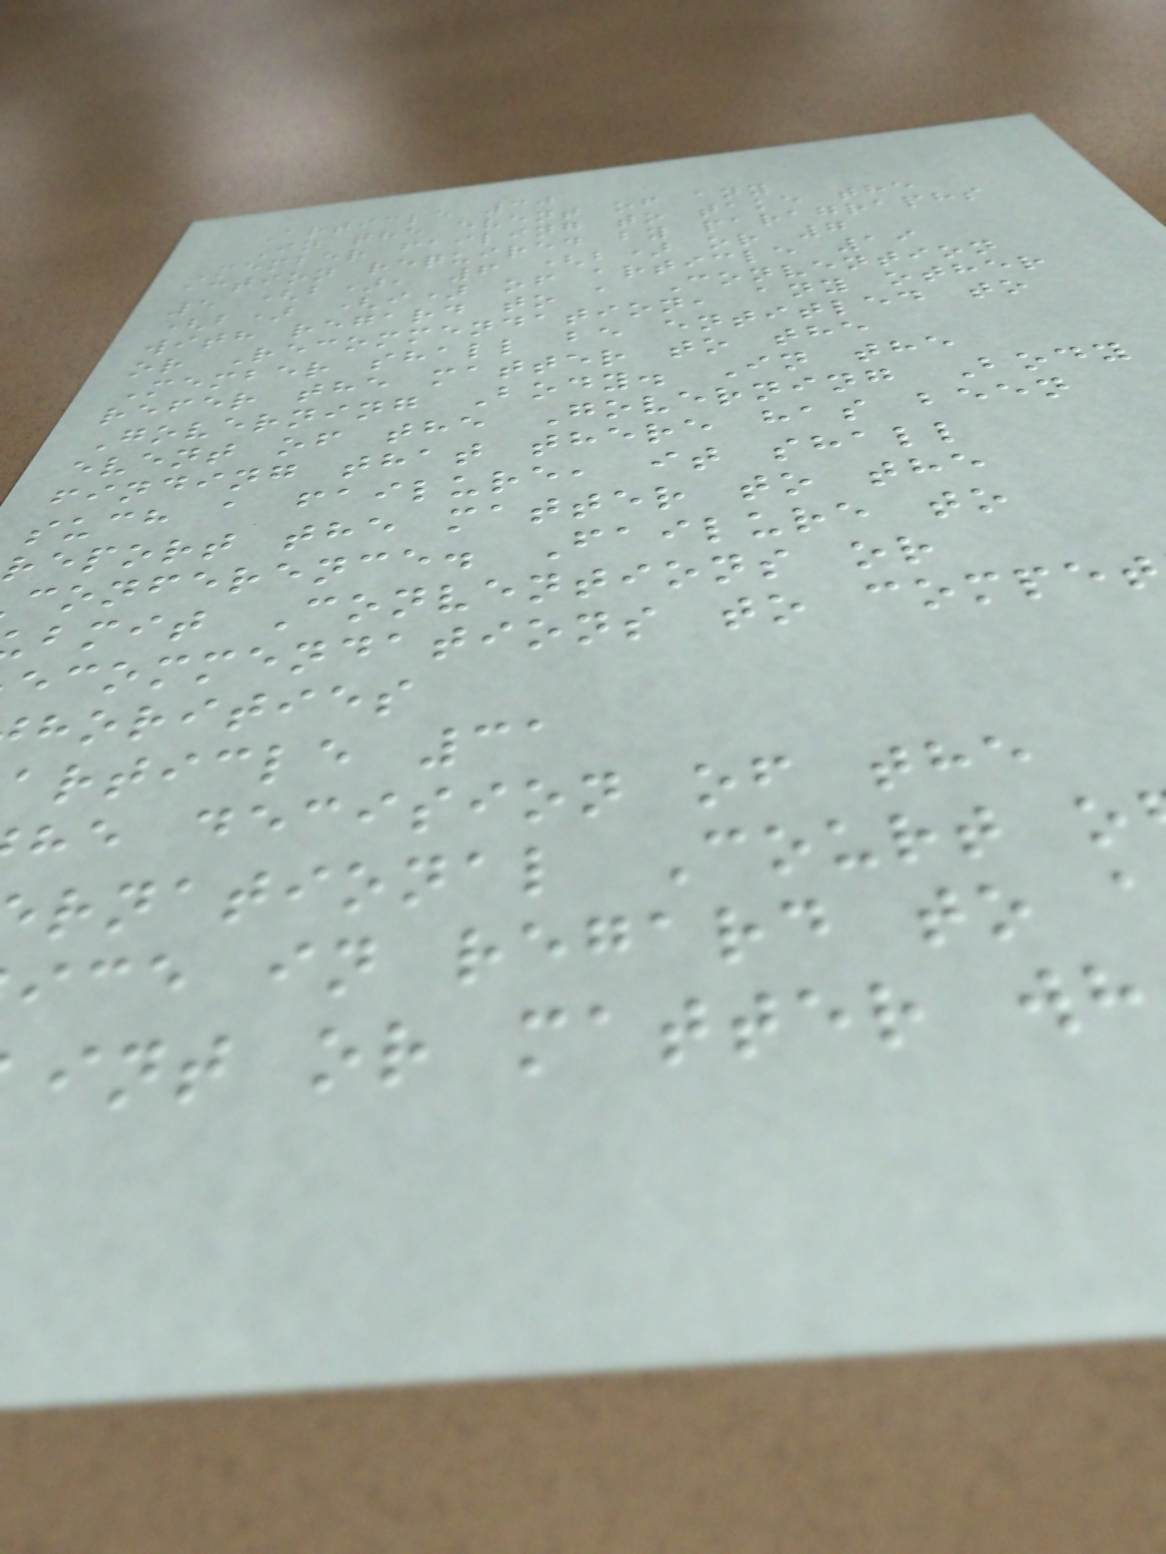Article 30
In the event of any
Member failing to take the
action required by paragraphs
5 (b), 6 (b) or 7
(b) (i) of article 19
with regard to a Convention
or Recommendation, any other
Member shall be entitled to
refer the matter to the
Governing Body. In the
event of the Governing Body
finding that there has been
such a failure, it shall
report the matter to the
conference. Failure to
bmit Conventions or
ecommendations to compet
horities
article 31
he decision of the
rnational Court o
ice in regard to
int or matter wh
